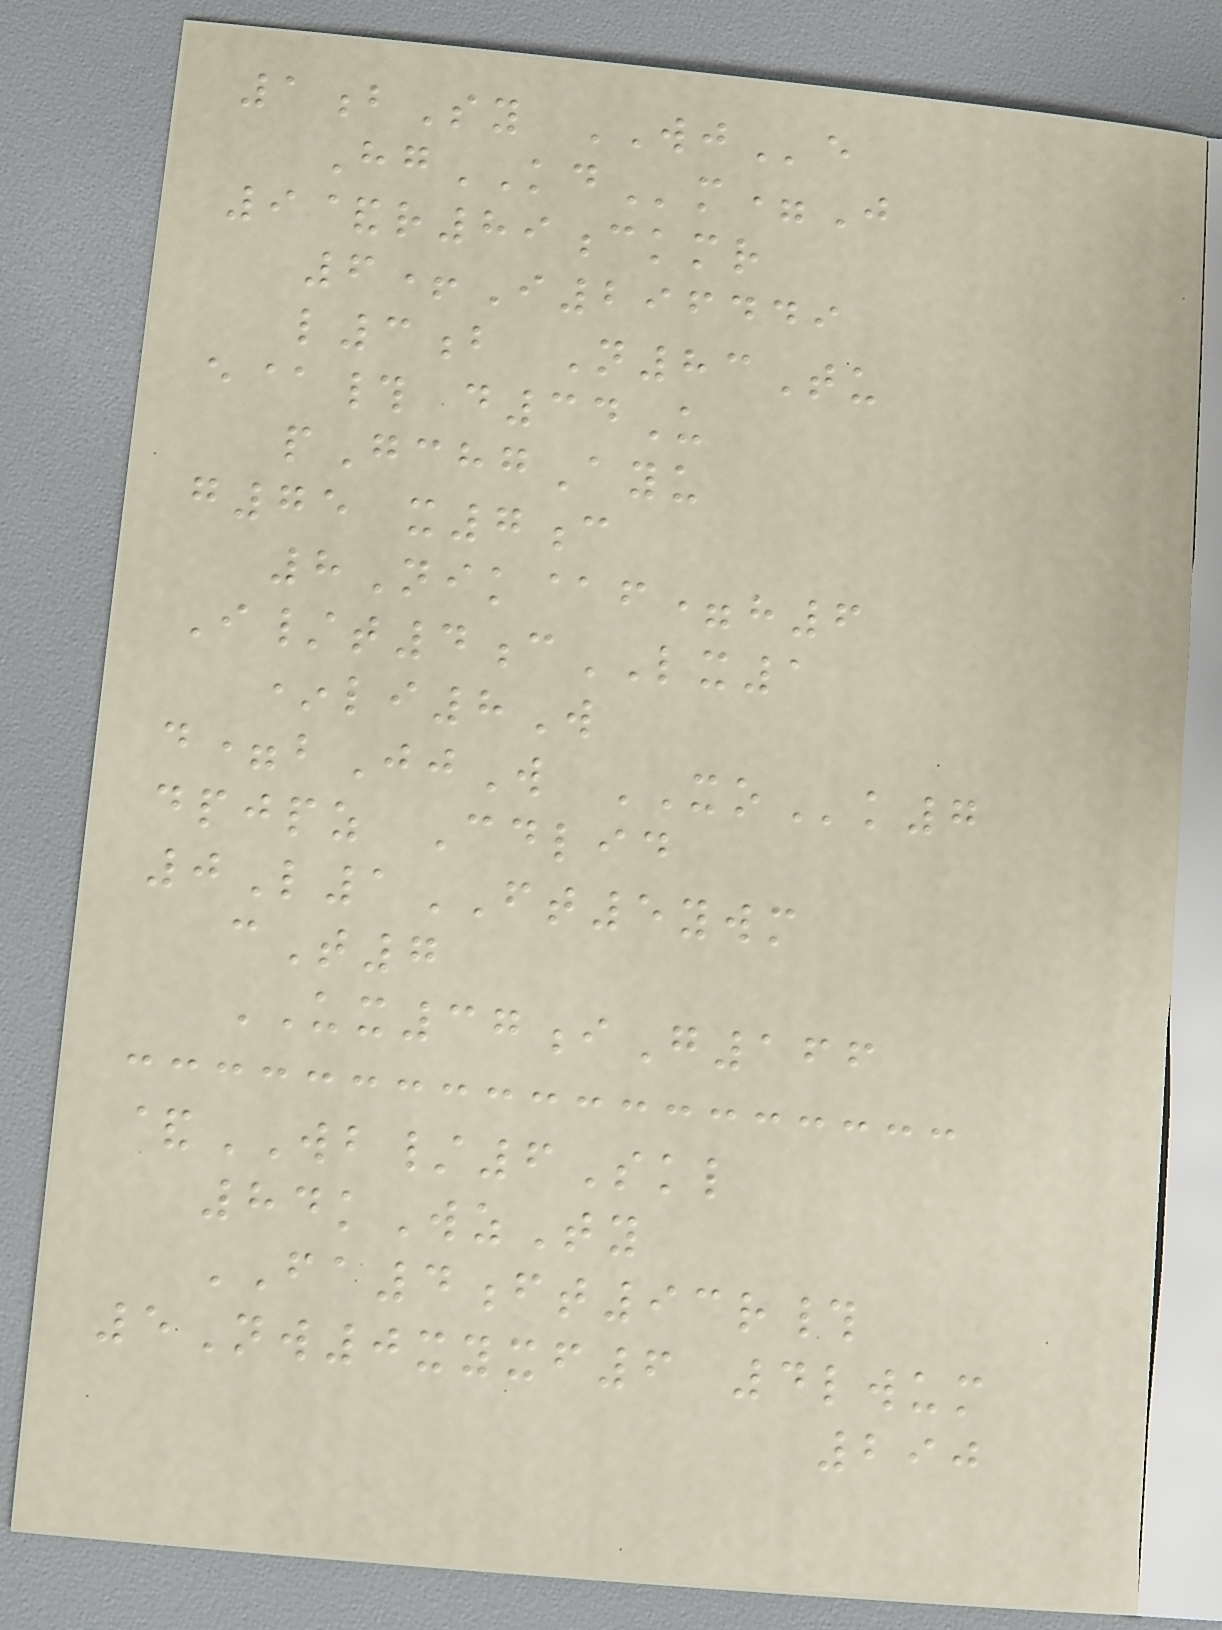1bSy WJe
HgKDm=J
9&r89ckmr
6+I296449
l3b N83Tu
e@# d34U
pGchgAyu
g75 x7c
8Nik@f=h6
I/t4cLX1
*li8W
d=bJjW XOk7
dpjpz Cdlid
0L1FT5ywm
cT7
UX37iG166
&WB/6Skl
84kWzTy
FA4ft93r#
5Nw0xyxf6 4lwum
290
